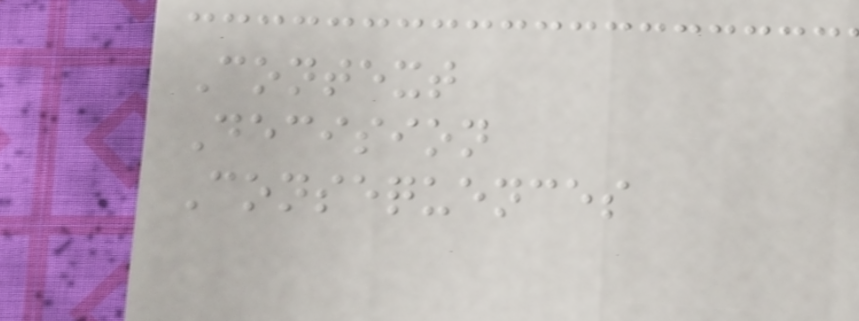Context
Decision
Consequences
